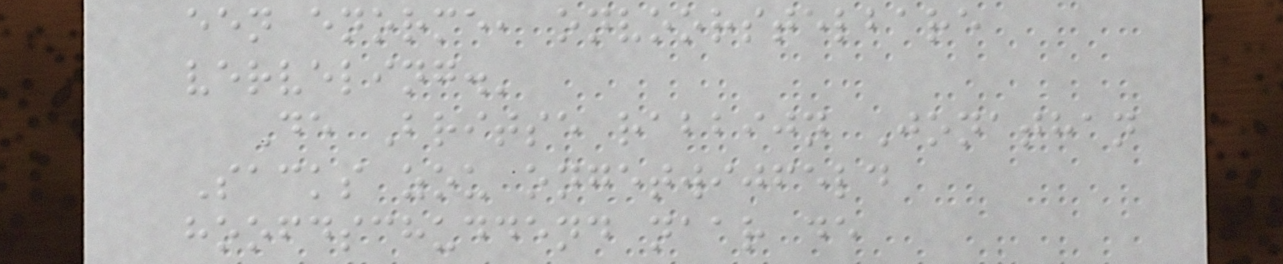een enorme, onvoorstelbare
verveling.'
De Britse rabbijn Jonathan
Sacks zou ongetwijfeld
hoofdschuddend naar de
